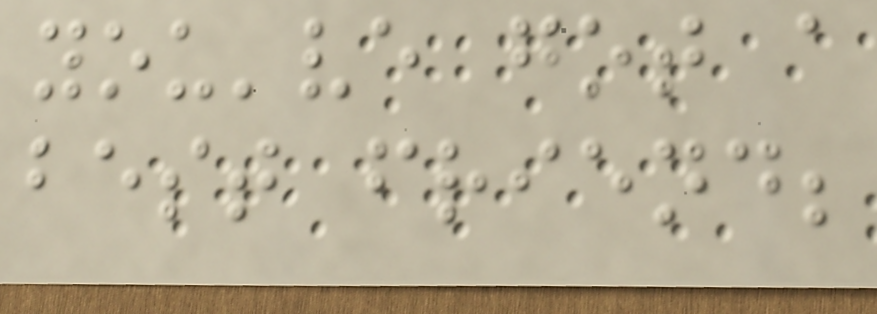you've got a
best friend;
